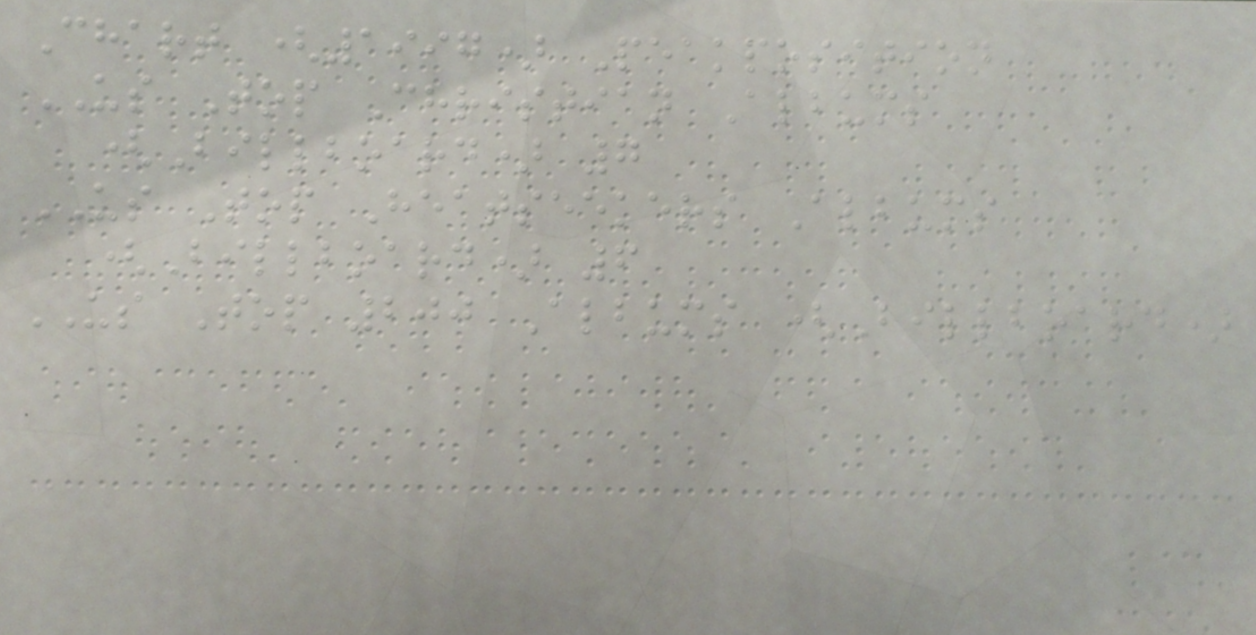Chart (1997) Peakposition
US Top Christian Albums
(Billboard) 7
US Top Heatseekers Albums
(Billboard) 6
US Top 200 Albums (Billboard)
